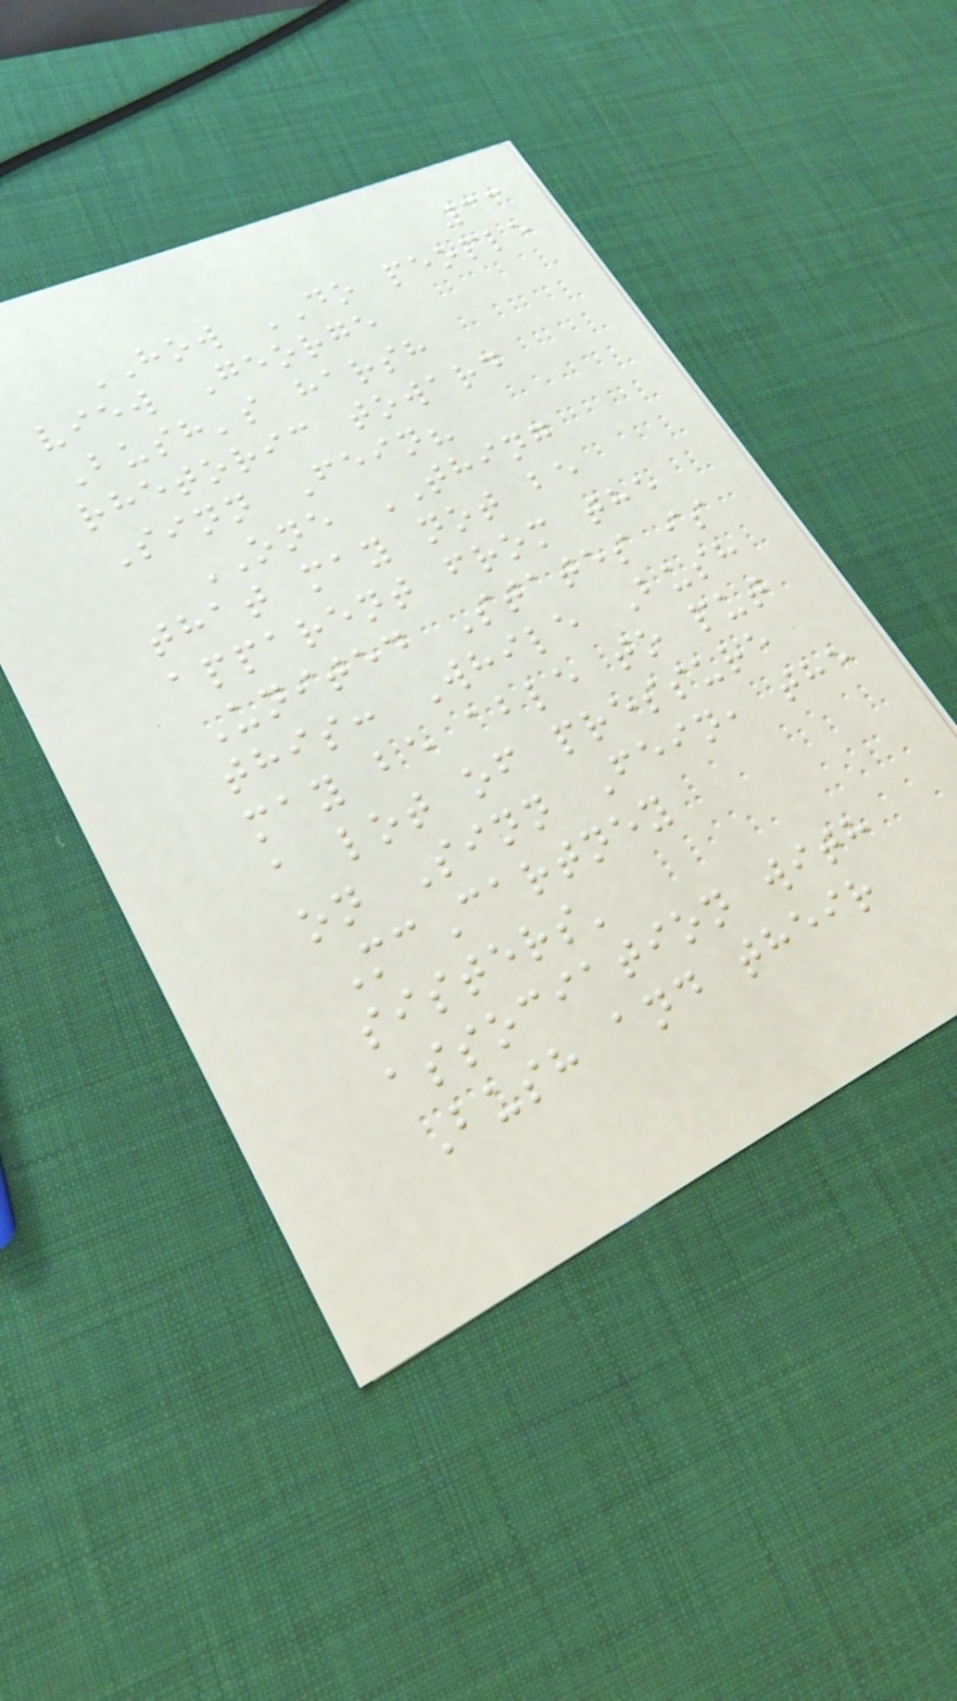33
HOW DO people
view George
Bush's harsh
rhetoric toward
Sinn Fein?
ONE THING
that may not be
apparent from the
United States is
this: While Bush
may be able to put
a lot of pressure
on Sinn Fein, the
McCartney
sisters'
association with
Bush and their
